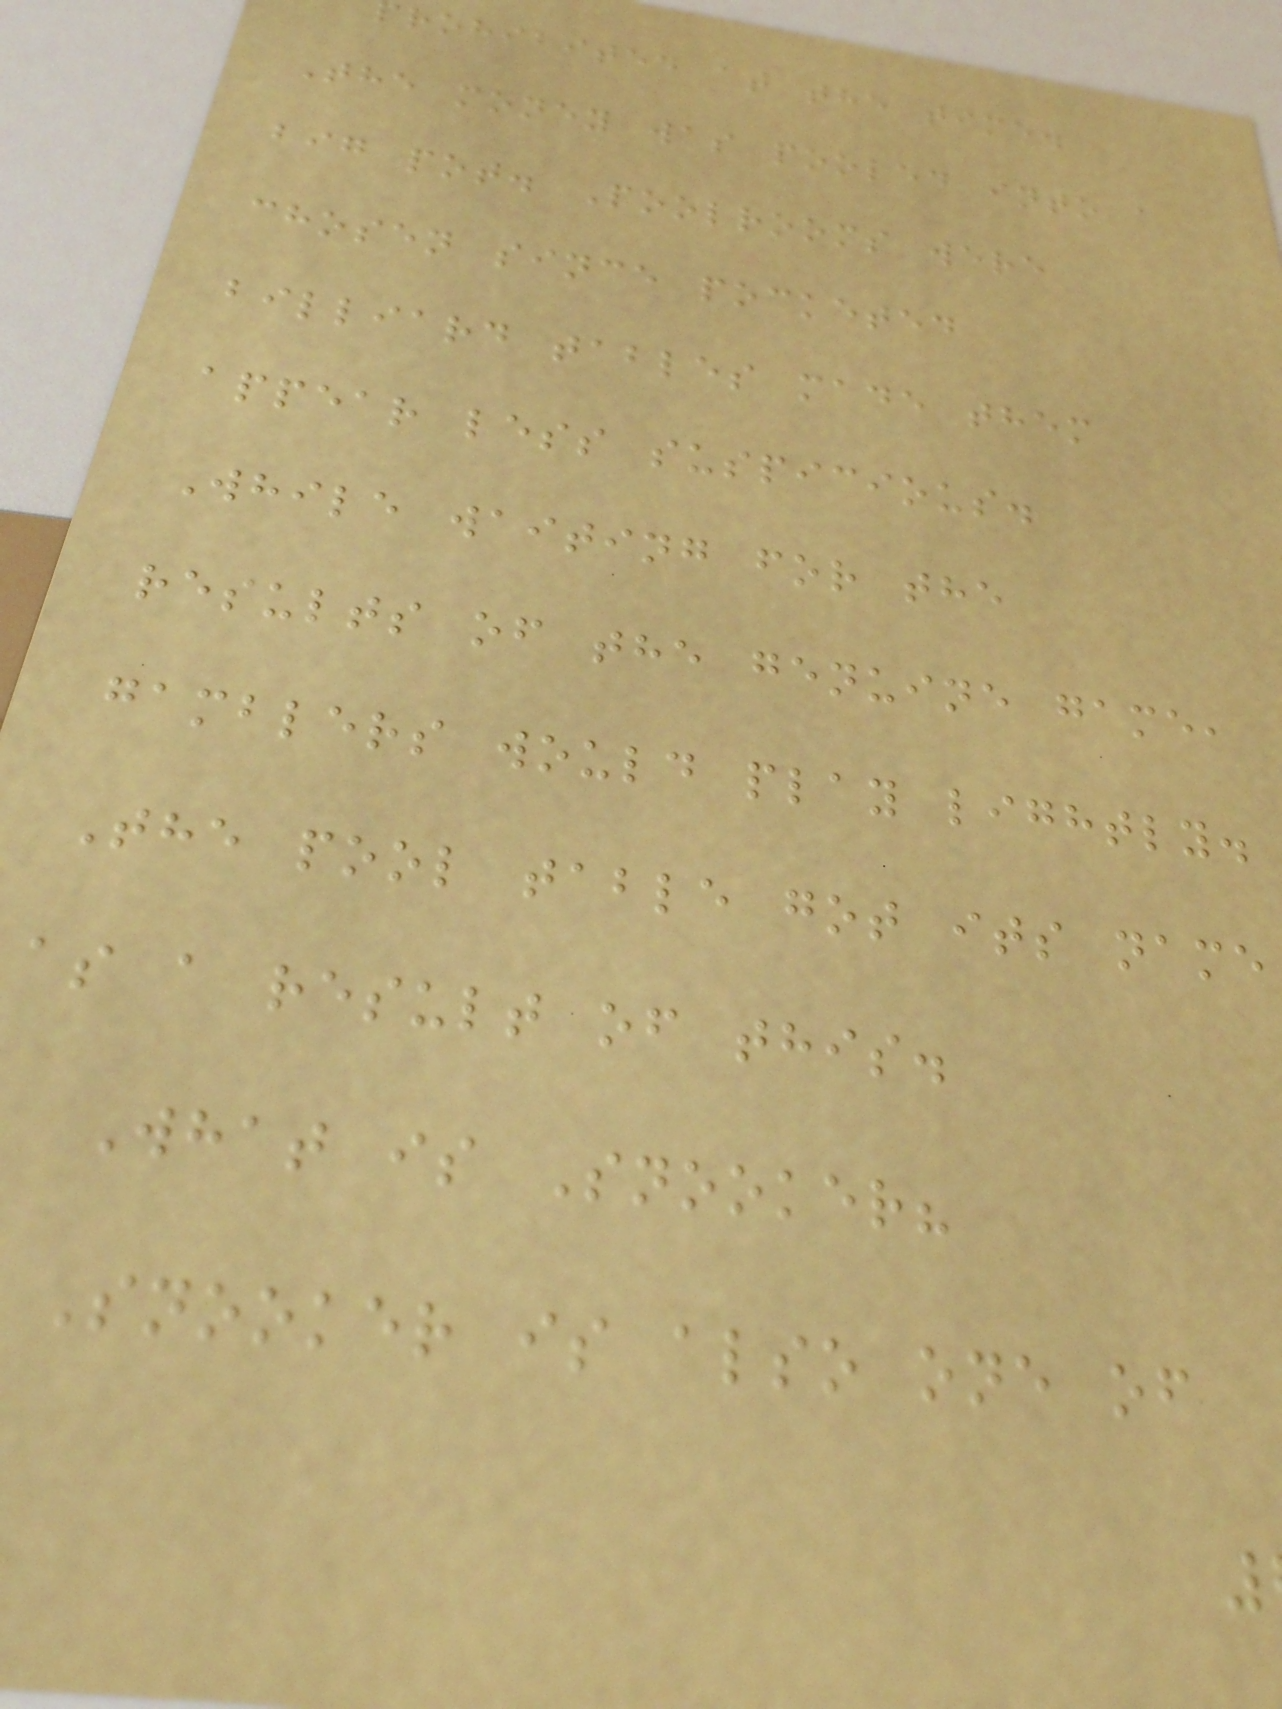rohibited at the time.
The money was pooled into a
big pot. Poolrooms were
chosen since pocketed
billiard tables made them
appear less suspicious.
While waiting for the
results of the genuine game,
gamblers would play lightly.
The pool table got its name
as a result of this.
What is Snooker?
Snooker is also one of
